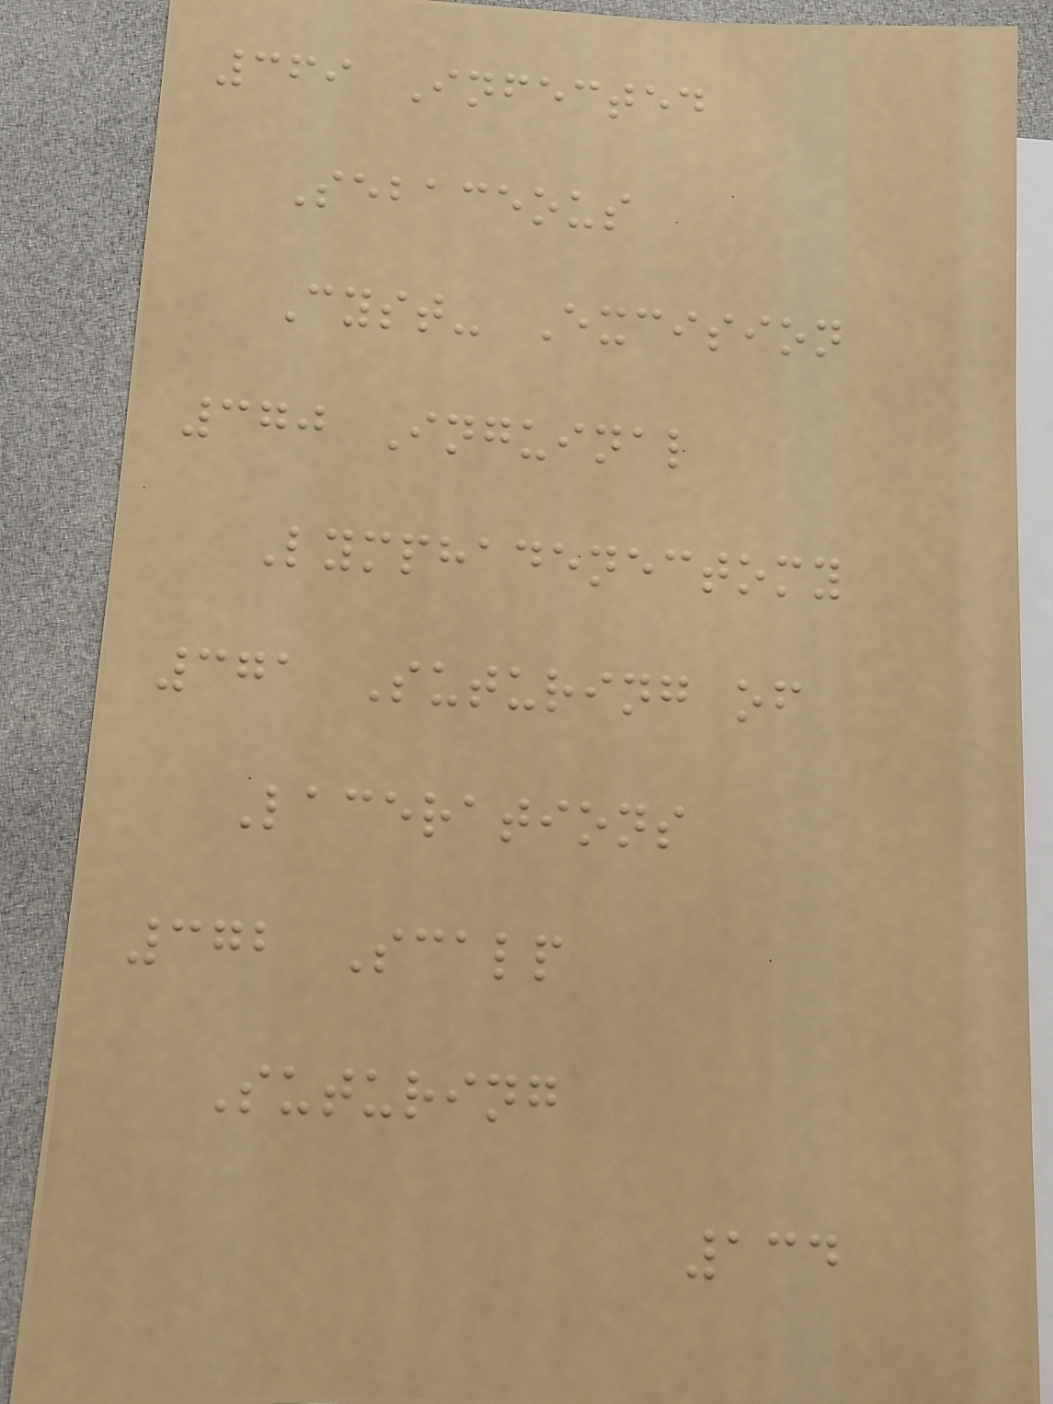369 Infected
Sebaceous
Cyst- Excision
370 Inguinal
Lymphadenectomy
371 Suturing of
Lacerations
372 Scalp
Suturing
134
